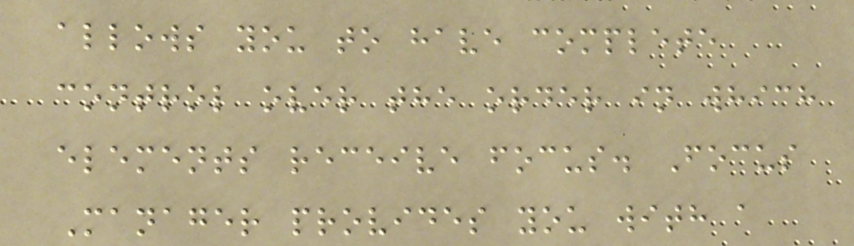allows you to have complete
control over the order in which
elements receive focus. Focus
Manager provides you with a
